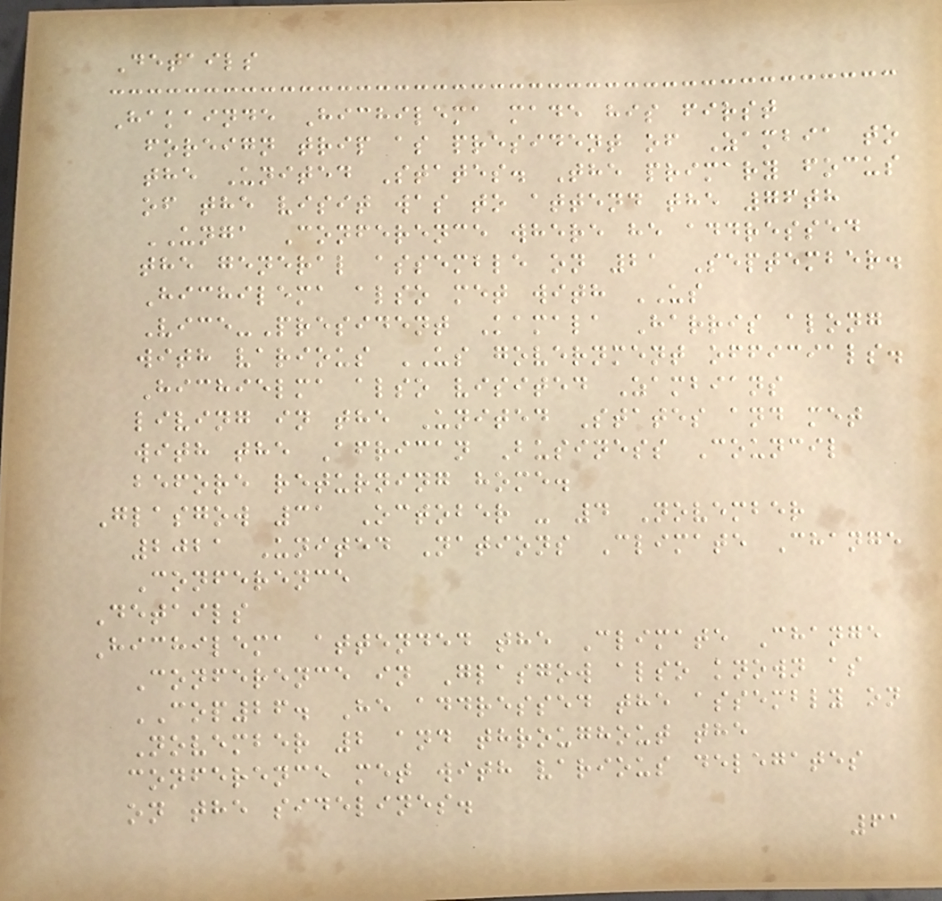Details
Hakainde Hichilema made his first
foreign trip as president of Zambia to
the United States. The primary focus
of the visit was to attend the 76th
UNGA Conference where he addressed
the general assemble on 21 September.
Hichilema also met with US
Vice-President Kamala Harris along
with various US government officials.
Hichielma also visited Zambians
living in the United States and met
with the African Business Council
before returning home.
Glasgow 31 October - 4 November
2021 United Nations Climate Change
Conference
Details
Hichilema attended the Climate Change
Conference in Glasgow also known as
COP26. He addressed the assembly on
November 2 and throughout the
conference met with various delegates
on the sidelines.
61
